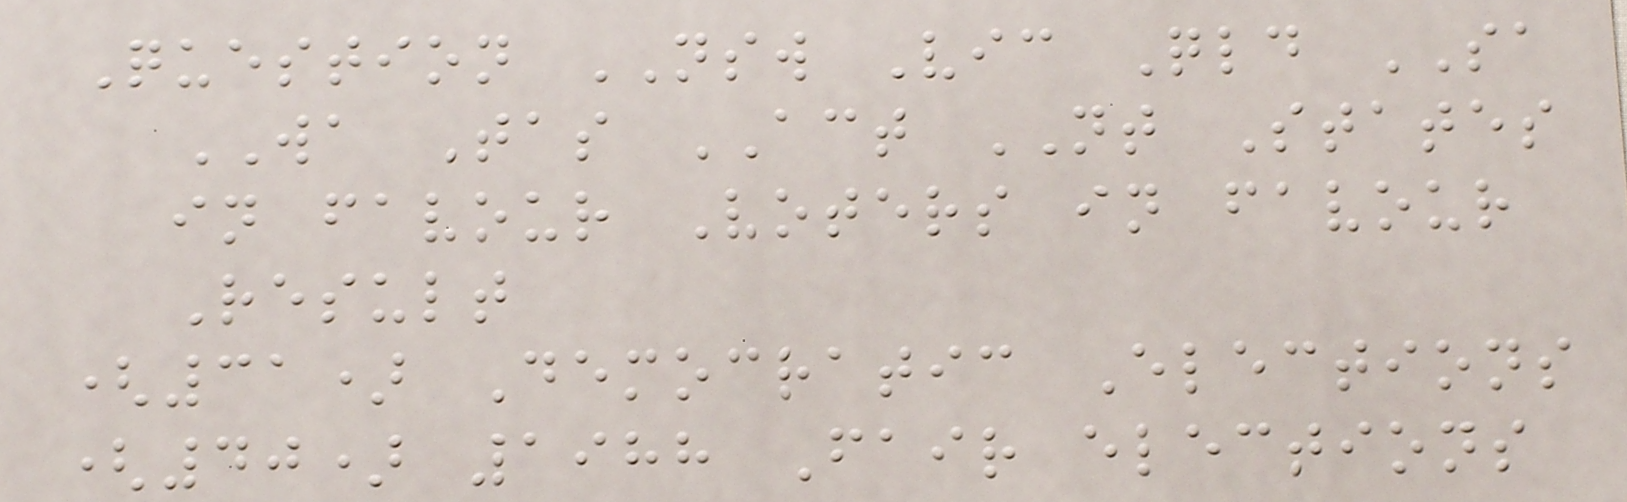Question NSW Vic Qld SA
WA Tas ACT NT States
in favour Voters in favour
Result
(31) Democratic Elections
(40) 1988 Fair elections
